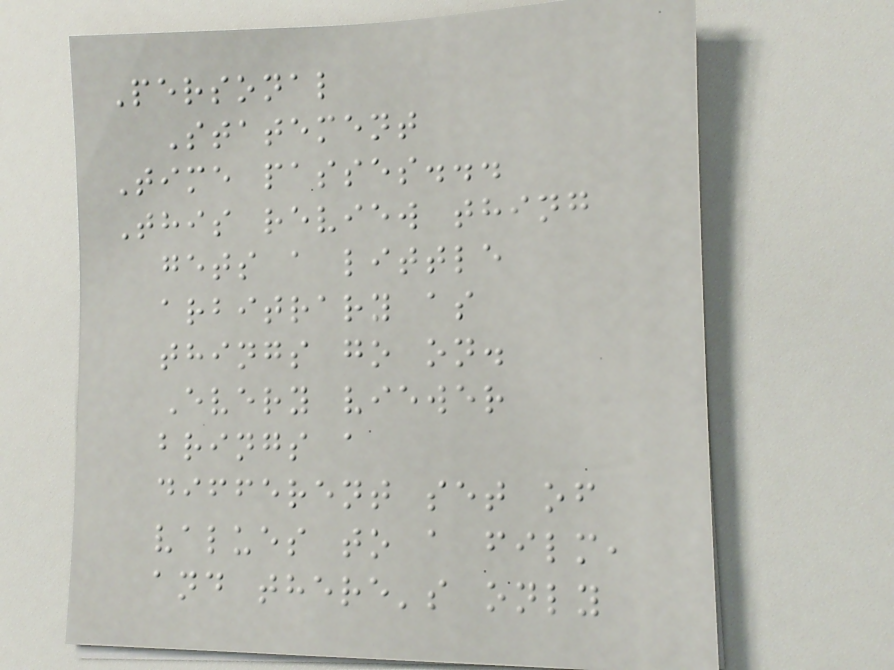Personal
Statement
Time passes...
This review thing
gets a little
arbitrary as
things go on.
Every viewer
brings a
different set of
values to a film,
and there's only
